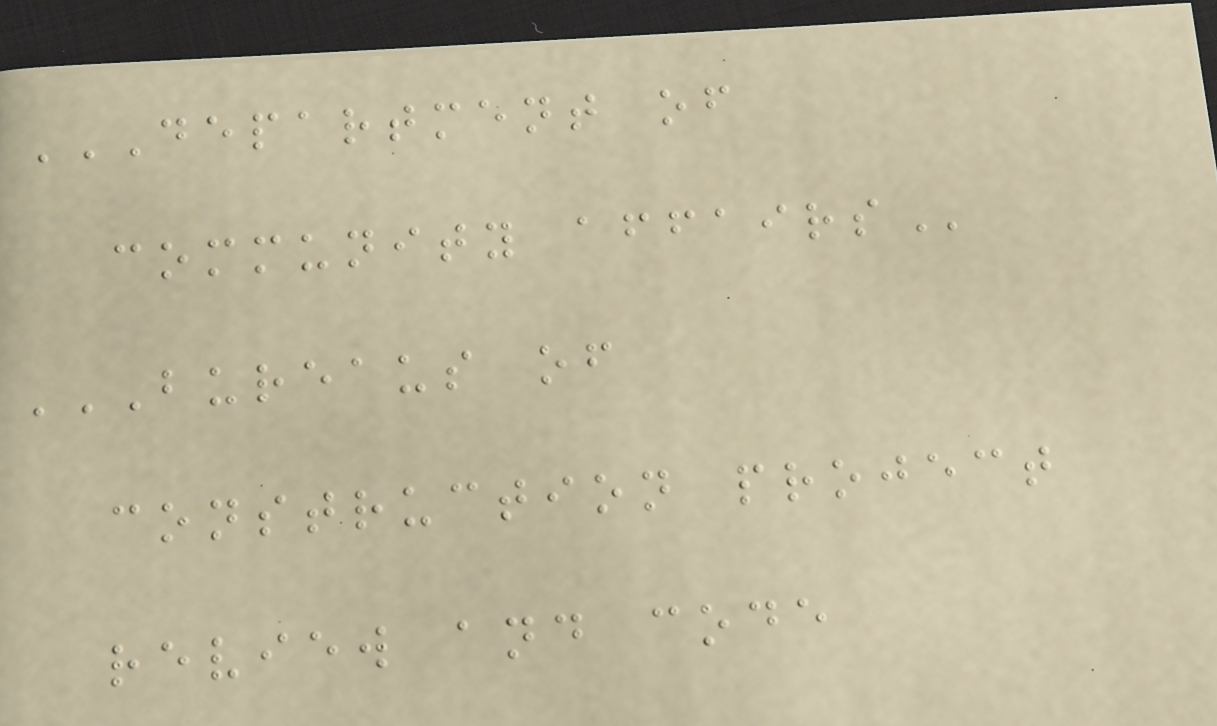DEPARTMENT OF
COMMUNITY AFFAIRS
BUREAUS OF
CONSTRUCTION PROJECT
REVIEW AND CODE
